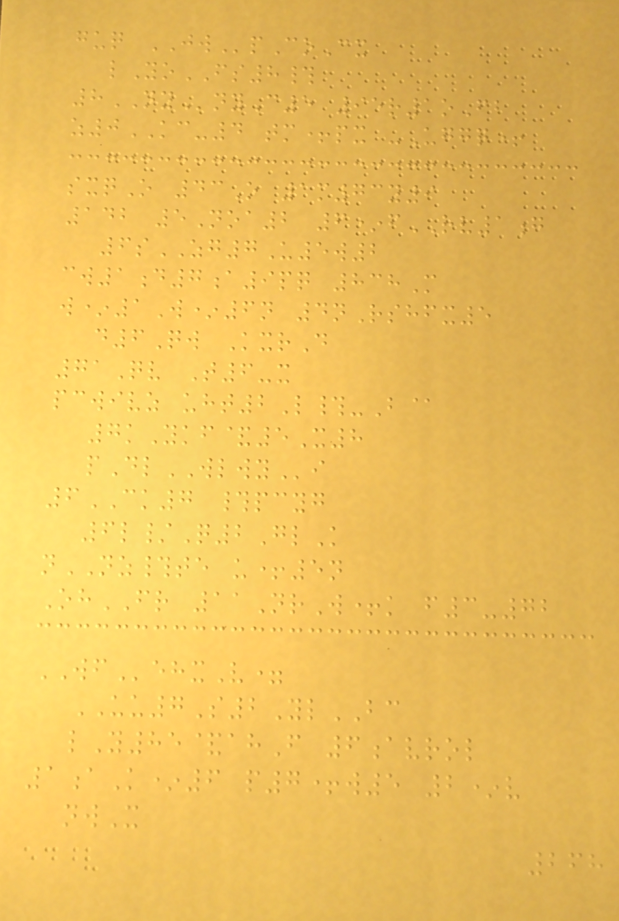guq JWpCoCx
lYoFS8#
8NYnyC5 95r1oFb
z0KC-4 tm+px -Uggq+
sxqO 43O 1m73y9
142 5Noa2 6*fRV1g
6sZG7U5w2
cw1d7a9pq 838M
w*1W*6n 4nRshfx5
d6Qw KxrD
71Qv T6-x
pcwivz uht2L#-B@
7kYkf&5X8
pDlWLWYi
6CK7 #pcyg
6l/Q2GlK
nNZ#te u+5n
OhFR 11NrW+k f3-72
WFehxV=
UU7S2YlBC
lY85&ahF 6avrol
1aK*6 p7+w5 2*v
nwX
268
